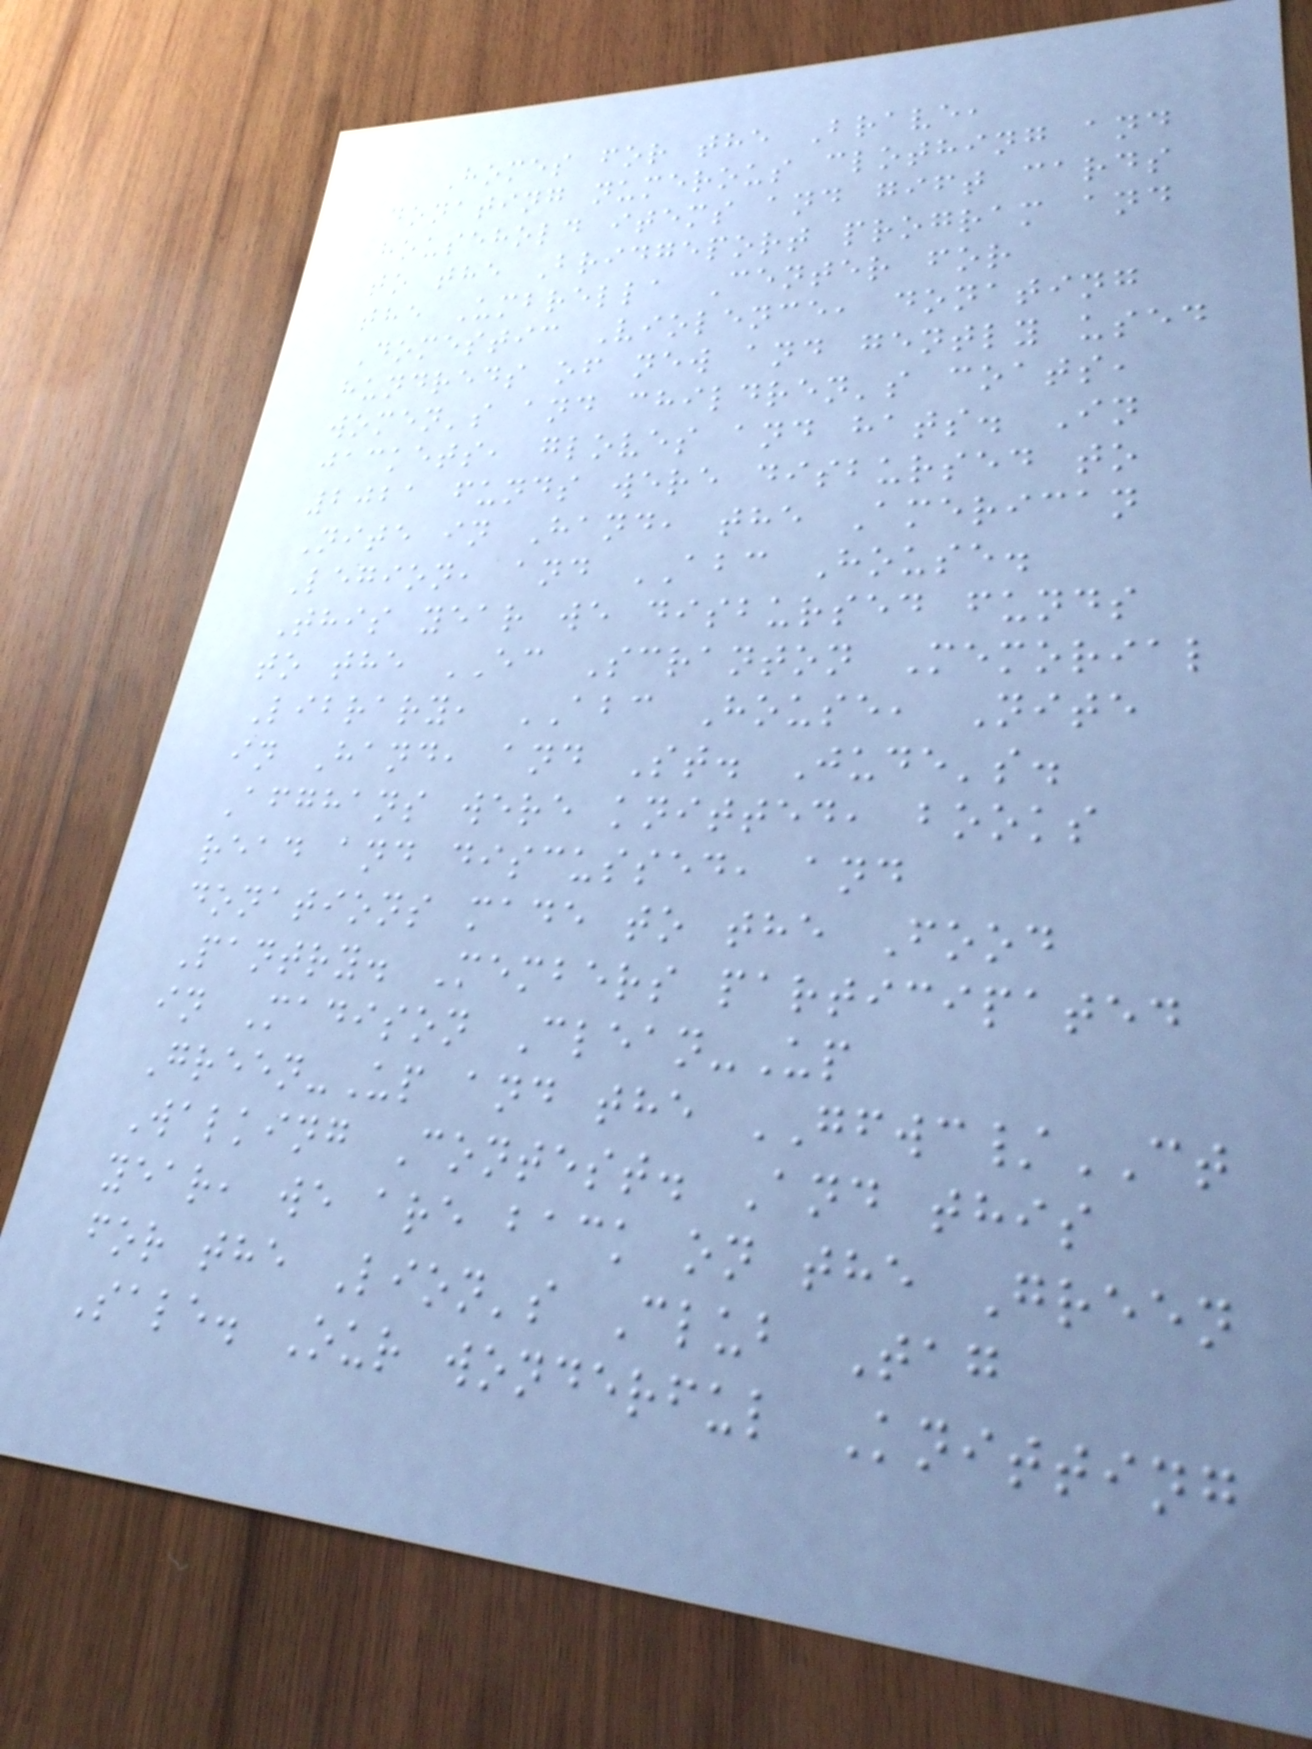Homes for the Brave,
donating numerous clothing and
household items and gift cards
to the Bridgeport program and
the Umbrella Center for
Domestic Violence, donating
hundreds of new and gently used
women's and children's coats,
jackets, gloves and hats. In
2021 funds were disbursed to
Nite in Hand, the American
Legion, and ABC House.
This year we disbursed funds
to the EC Scranton Memorial
Library, ABC House, Nite
in Hand, and St. Jude's.
Afghans were knitted, books
read and discussed, and
donations made to the Food
Pantry. Members participated
in Madison Clean-Up
Green-Up and the GFWC/CT
Walking Contest. And this
year, we are back on the Green
for the Lion's Club Tag
Sale. Our wonderful Knitting
